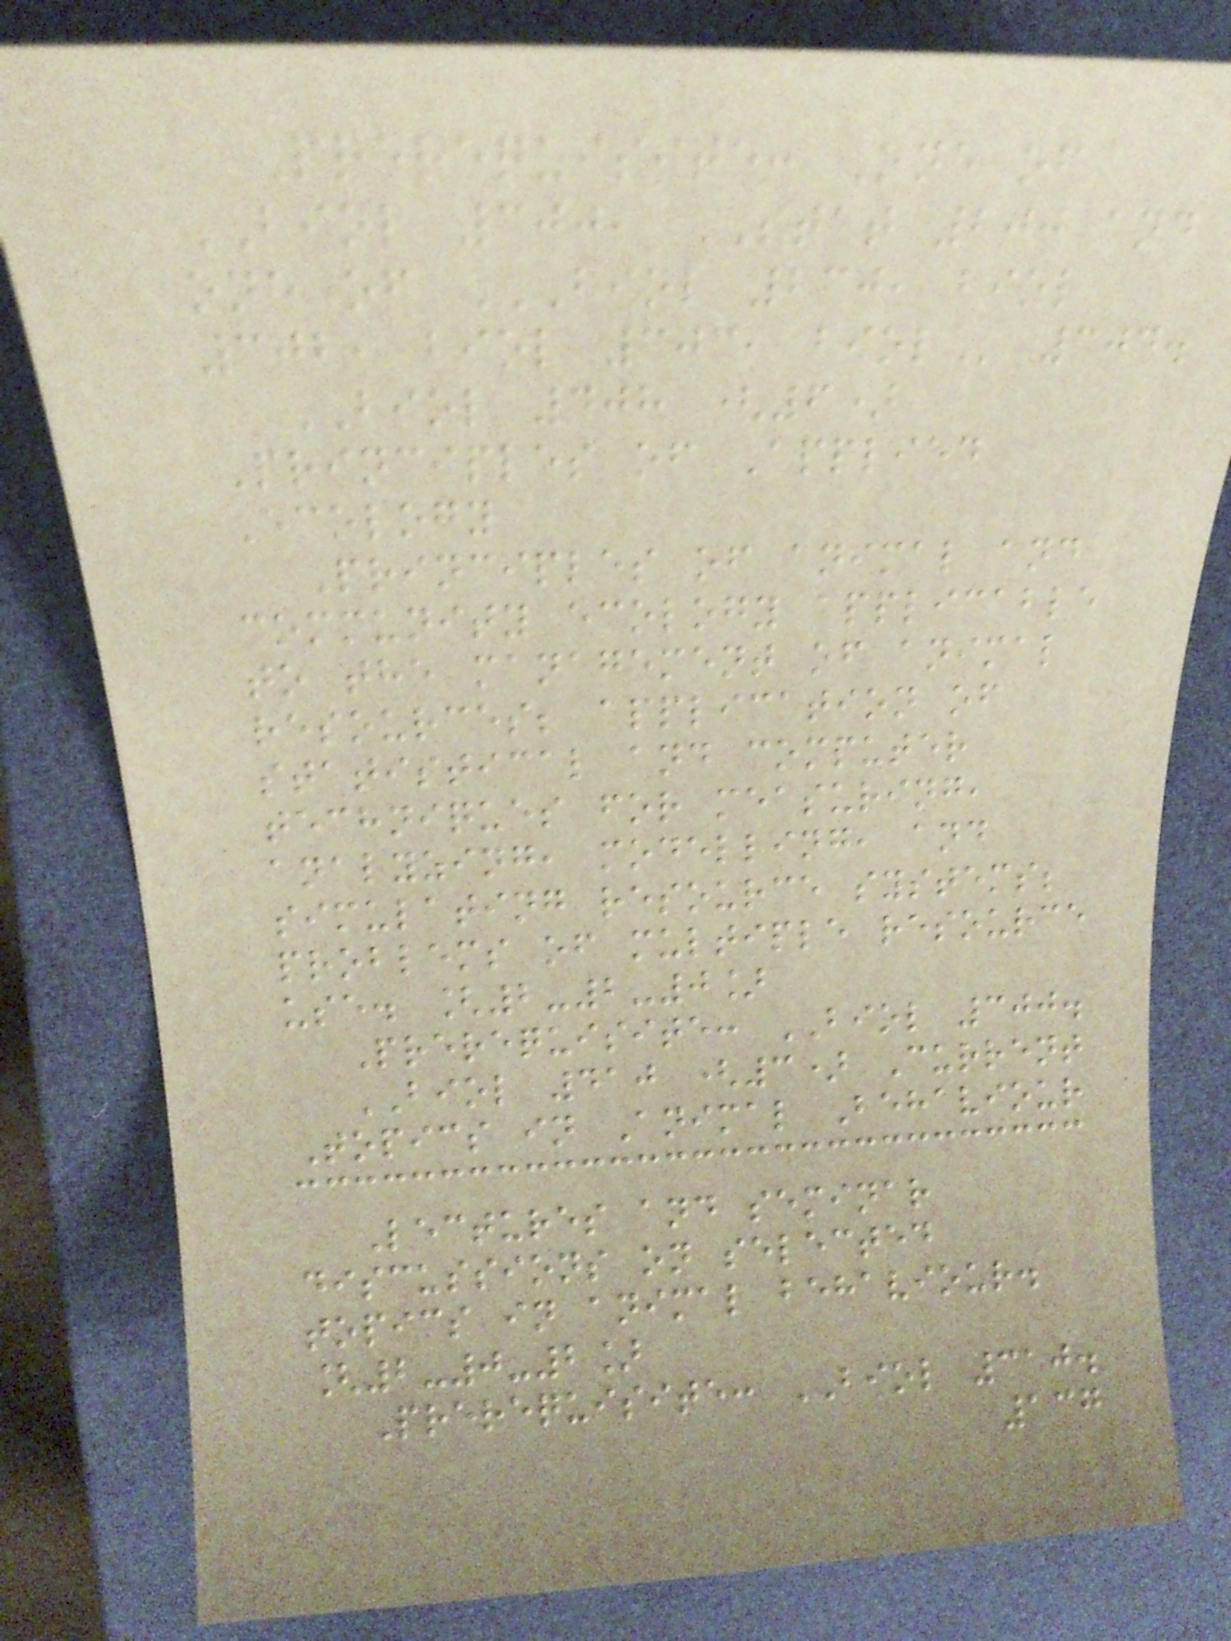Prerequisite: One of
BIOL 300, STAT 200 and
one of BIOL 230, BIOL
302, BIOL 303, BIOL 304.
BIOL 408 (6)
Principles of Applied
Ecology
Principles of animal and
community ecology applicable
to the management of animal
resources; application of
statistical and computer
techniques for measuring,
analyzing, modelling, and
simulating resource systems;
problems of multiple resource
use. [2-2-0]
Prerequisite: BIOL 300.
BIOL 410 (3) Current
Topics in Animal Behaviour
Lectures and seminar
discussions on selected
topics in animal behaviour.
[2-0-2]
Prerequisite: BIOL 310.
137
